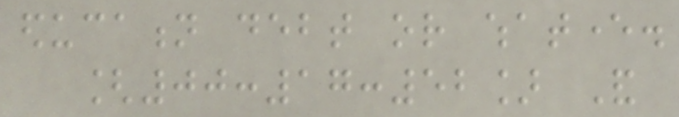education debt or whatever.
[00:17:52] And
